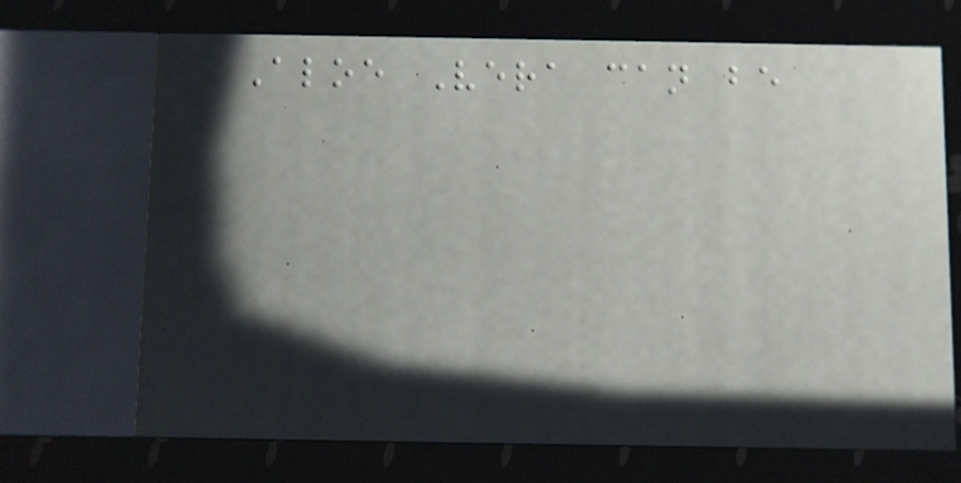Aloe Vera can be
